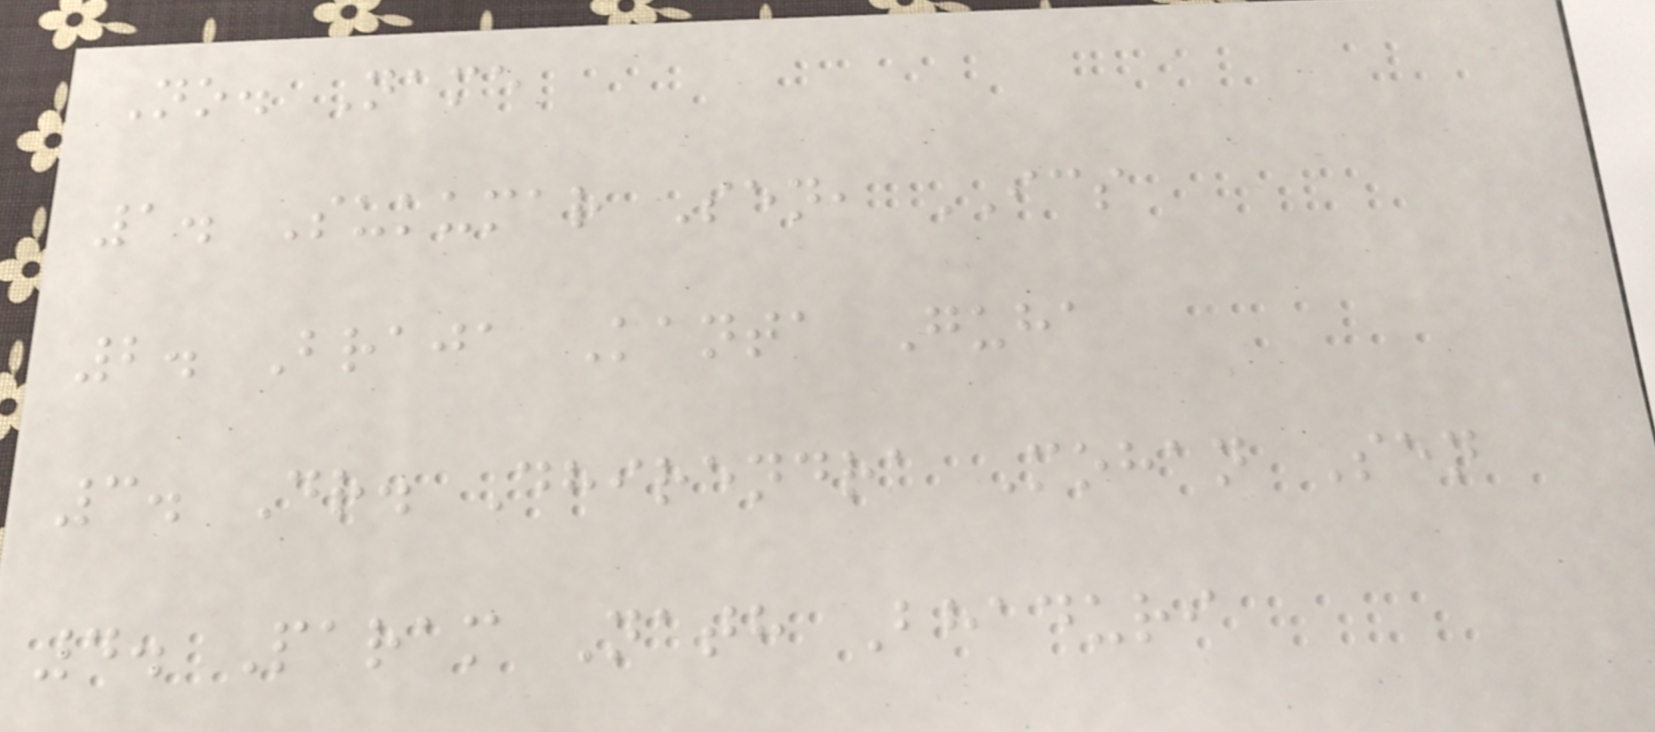No. Name
1. Sukumar Sen, ICS
2. Braja Kanta Guha
3. Dr. Dhirendra Mohan Sen
4. Param Nath Bhaduri
